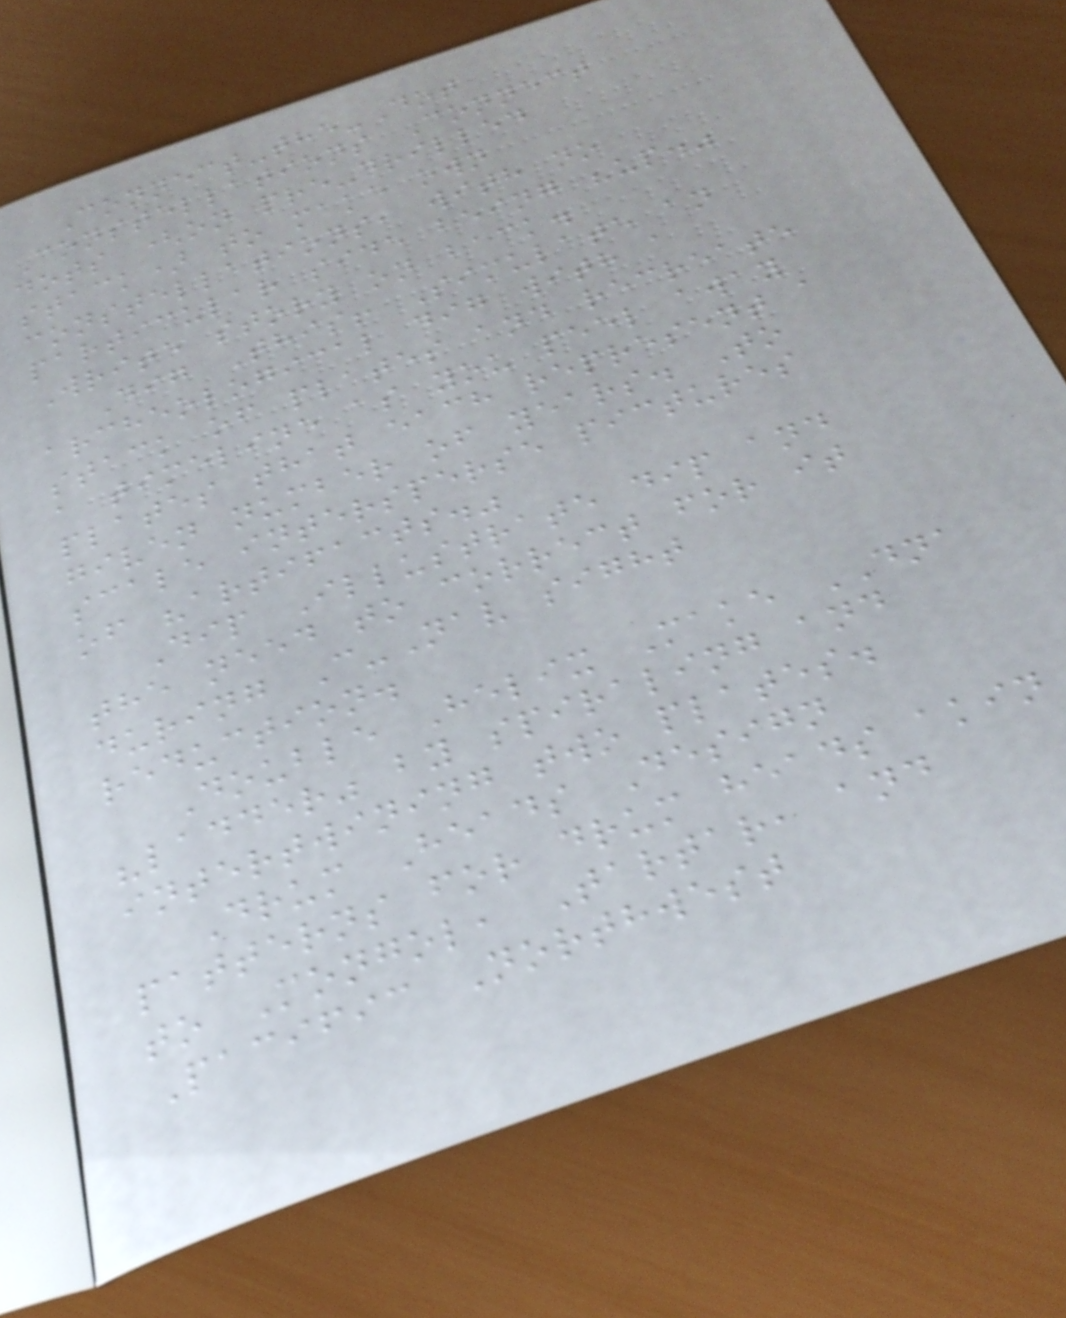Connect-the-Dot
Constellations Connect
dots (on pre-drilled
stack) to make own
constellations, with no
particular side being "up."
Write story on back.
Dig This! Simulate an
archeological dig with a
stack of plates and recreate
a timeline as you peel away
plates that each represent a
given number of years. To
scale intersperse pictures
of "artifacts."
Dip Illustrate dip and
the need to correct for it
during C-Nav sight
reduction.
Double Helix Make DNA
"ladder" by spiraling and
intertwining two plates.
Drum Heads Design
patterns for drum heads akin
to Mongol, Tartar, and
Pacific Northwest
